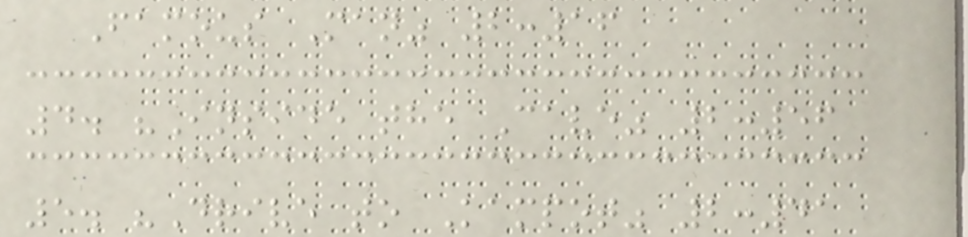Famous Man" 2:16
4. "Inside the Cave" 2:56
5. "Drive to Kampot" 2:41
